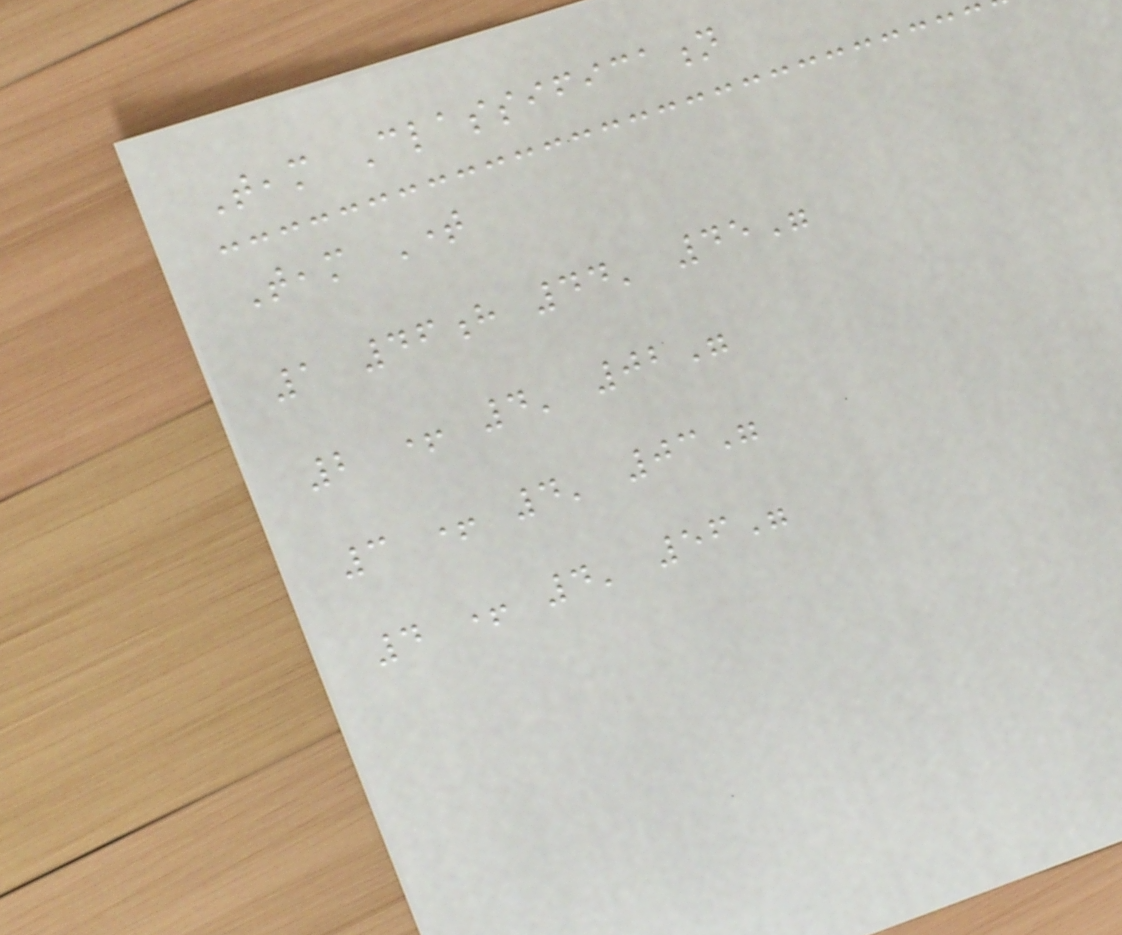Team Classification
Team Time
1 46h 44' 45"
2 + 4' 02"
3 + 4' 03"
4 + 4' 56"
